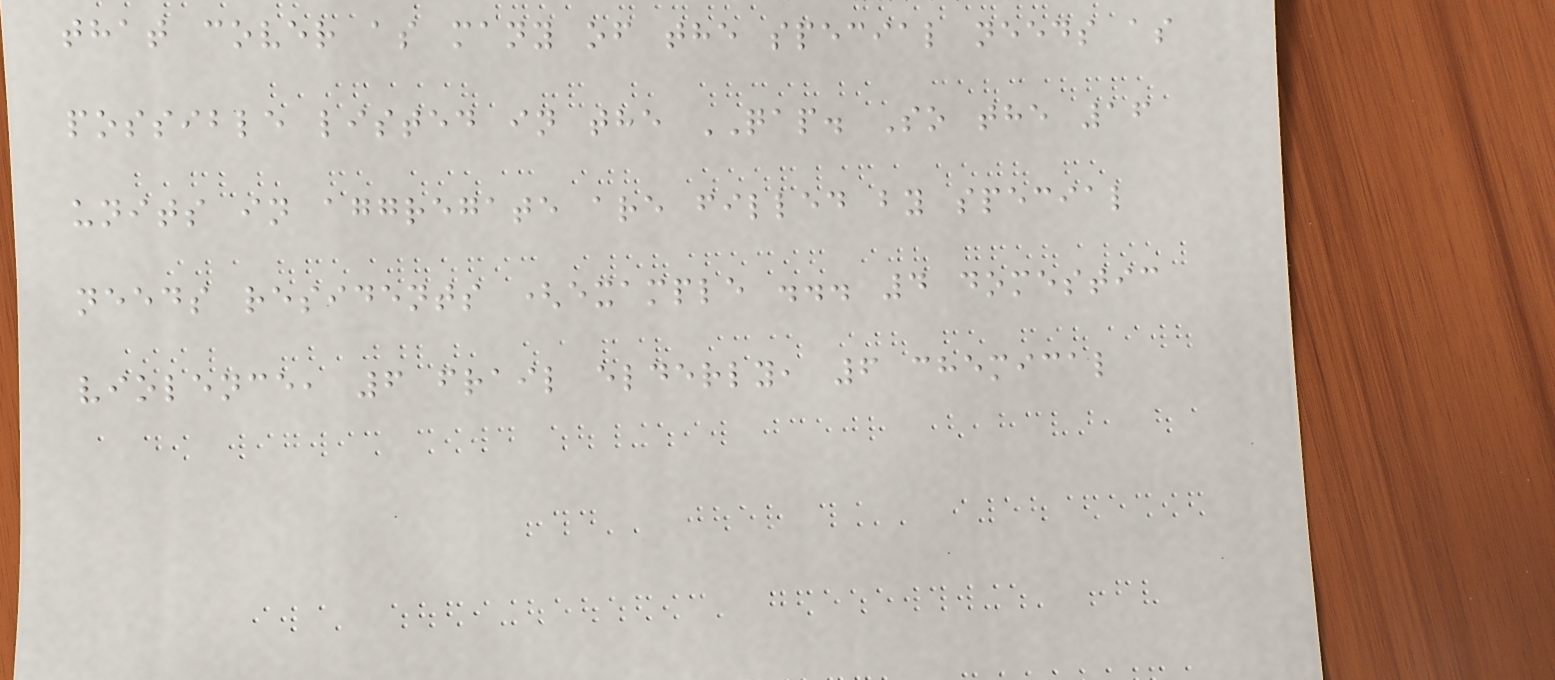that cover as many of the special needs as
possible listed in the QAP. So the 16
units in aggregate are filled by special
needs residents (example ... 4 domestic
violence, 6 frail elderly, 6 chemical
